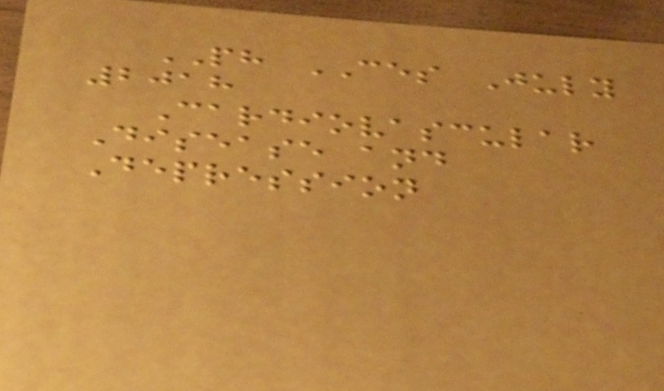PH CES July
2018
Cardiovascular
Disease and
Depression
